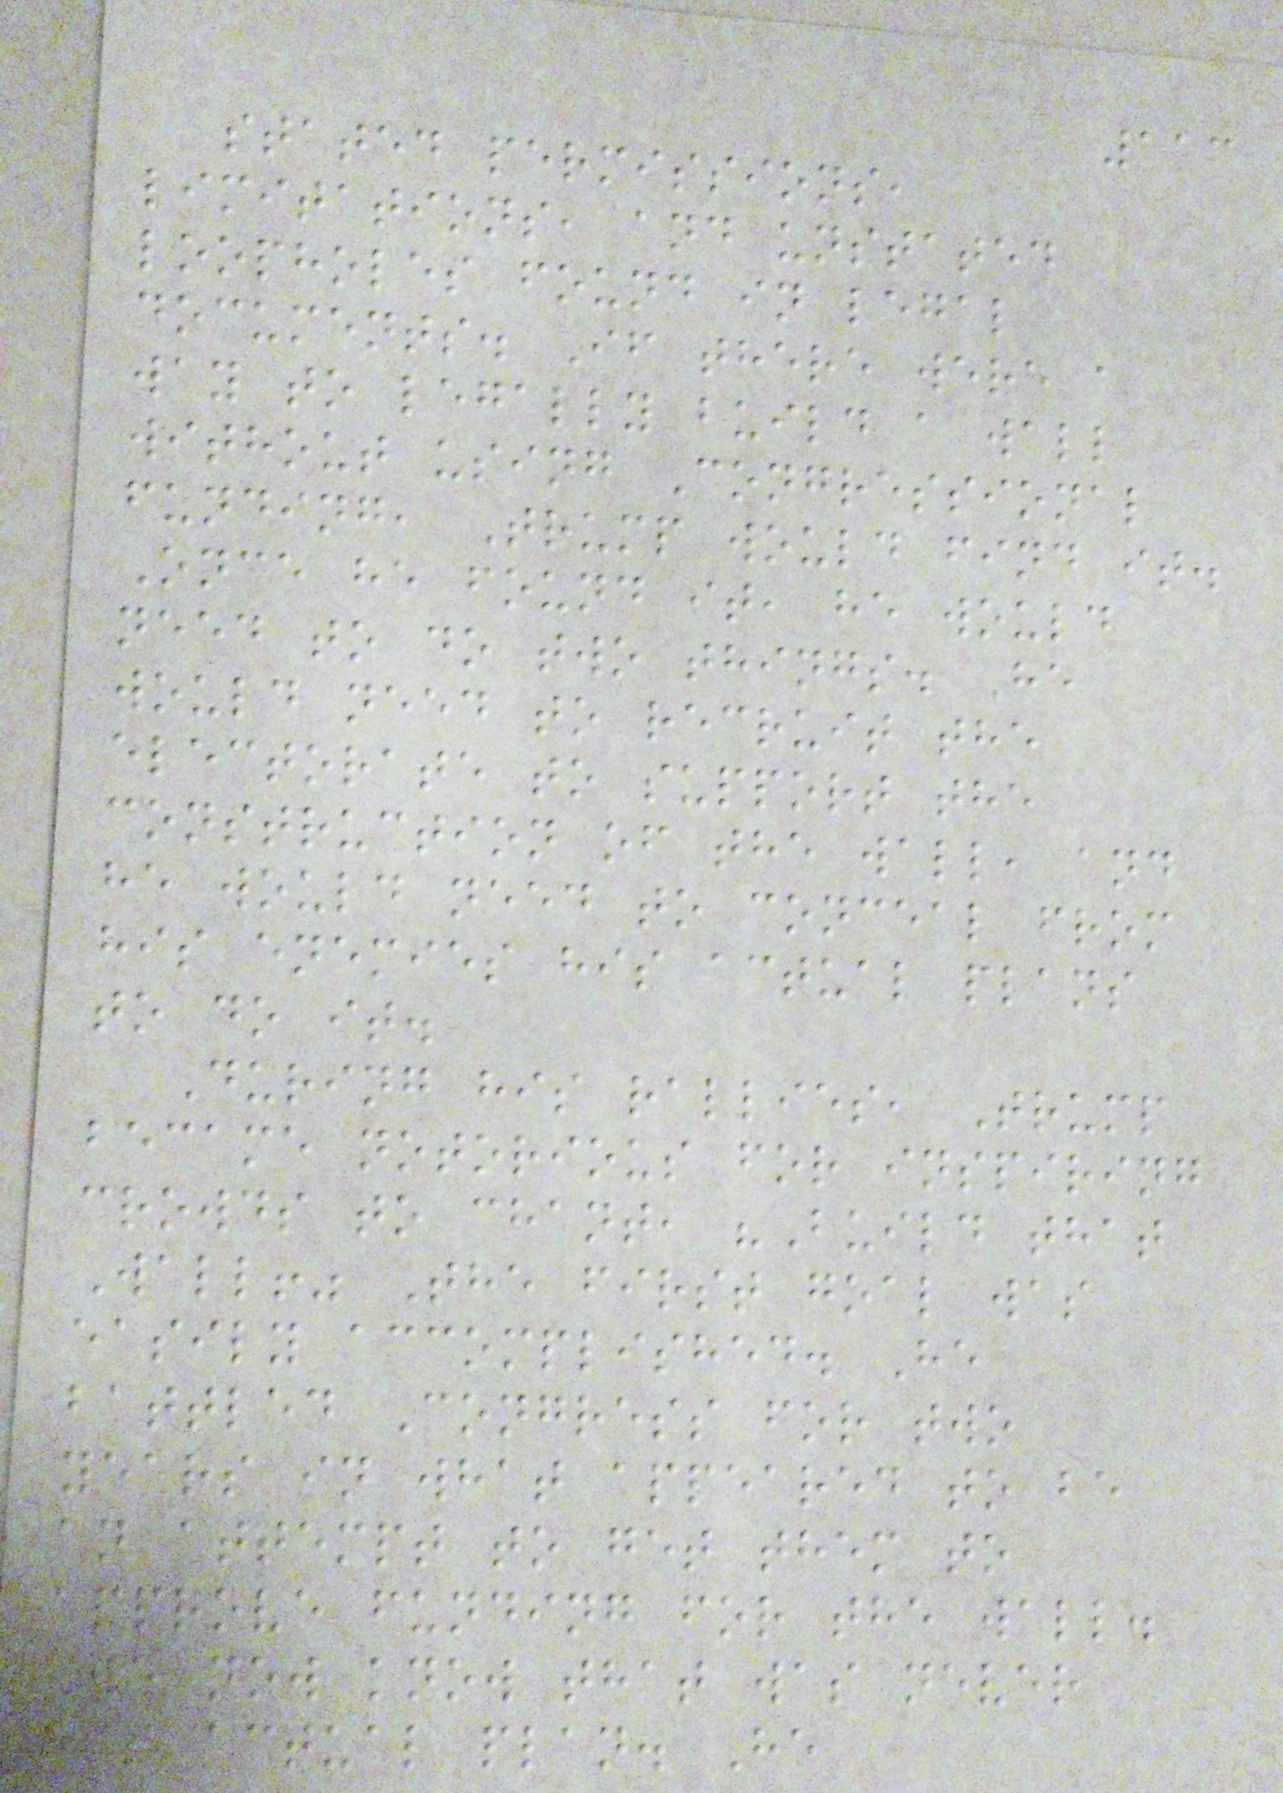113
stated permissions,
limitations, and unstated
loopholes found in legal
documents. If there were a
way to legally build a wall
without using Congressional
funding, Trump would find it.
Once he found it, he would
need to do two things. He
would need to recruit the
electorate to support the
construction of the wall, and
he would need to conceal from
his enemies his actual plans
to do it.
During his rallies, Trump
became notorious for inspiring
crowds to chant, "Build that
Wall!" The first goal was
easily accomplished. He
battled Congress for two
years in what appeared to be
an attempt to get them to
approve funding for the wall.
We now know that was never
his actual plan. He
